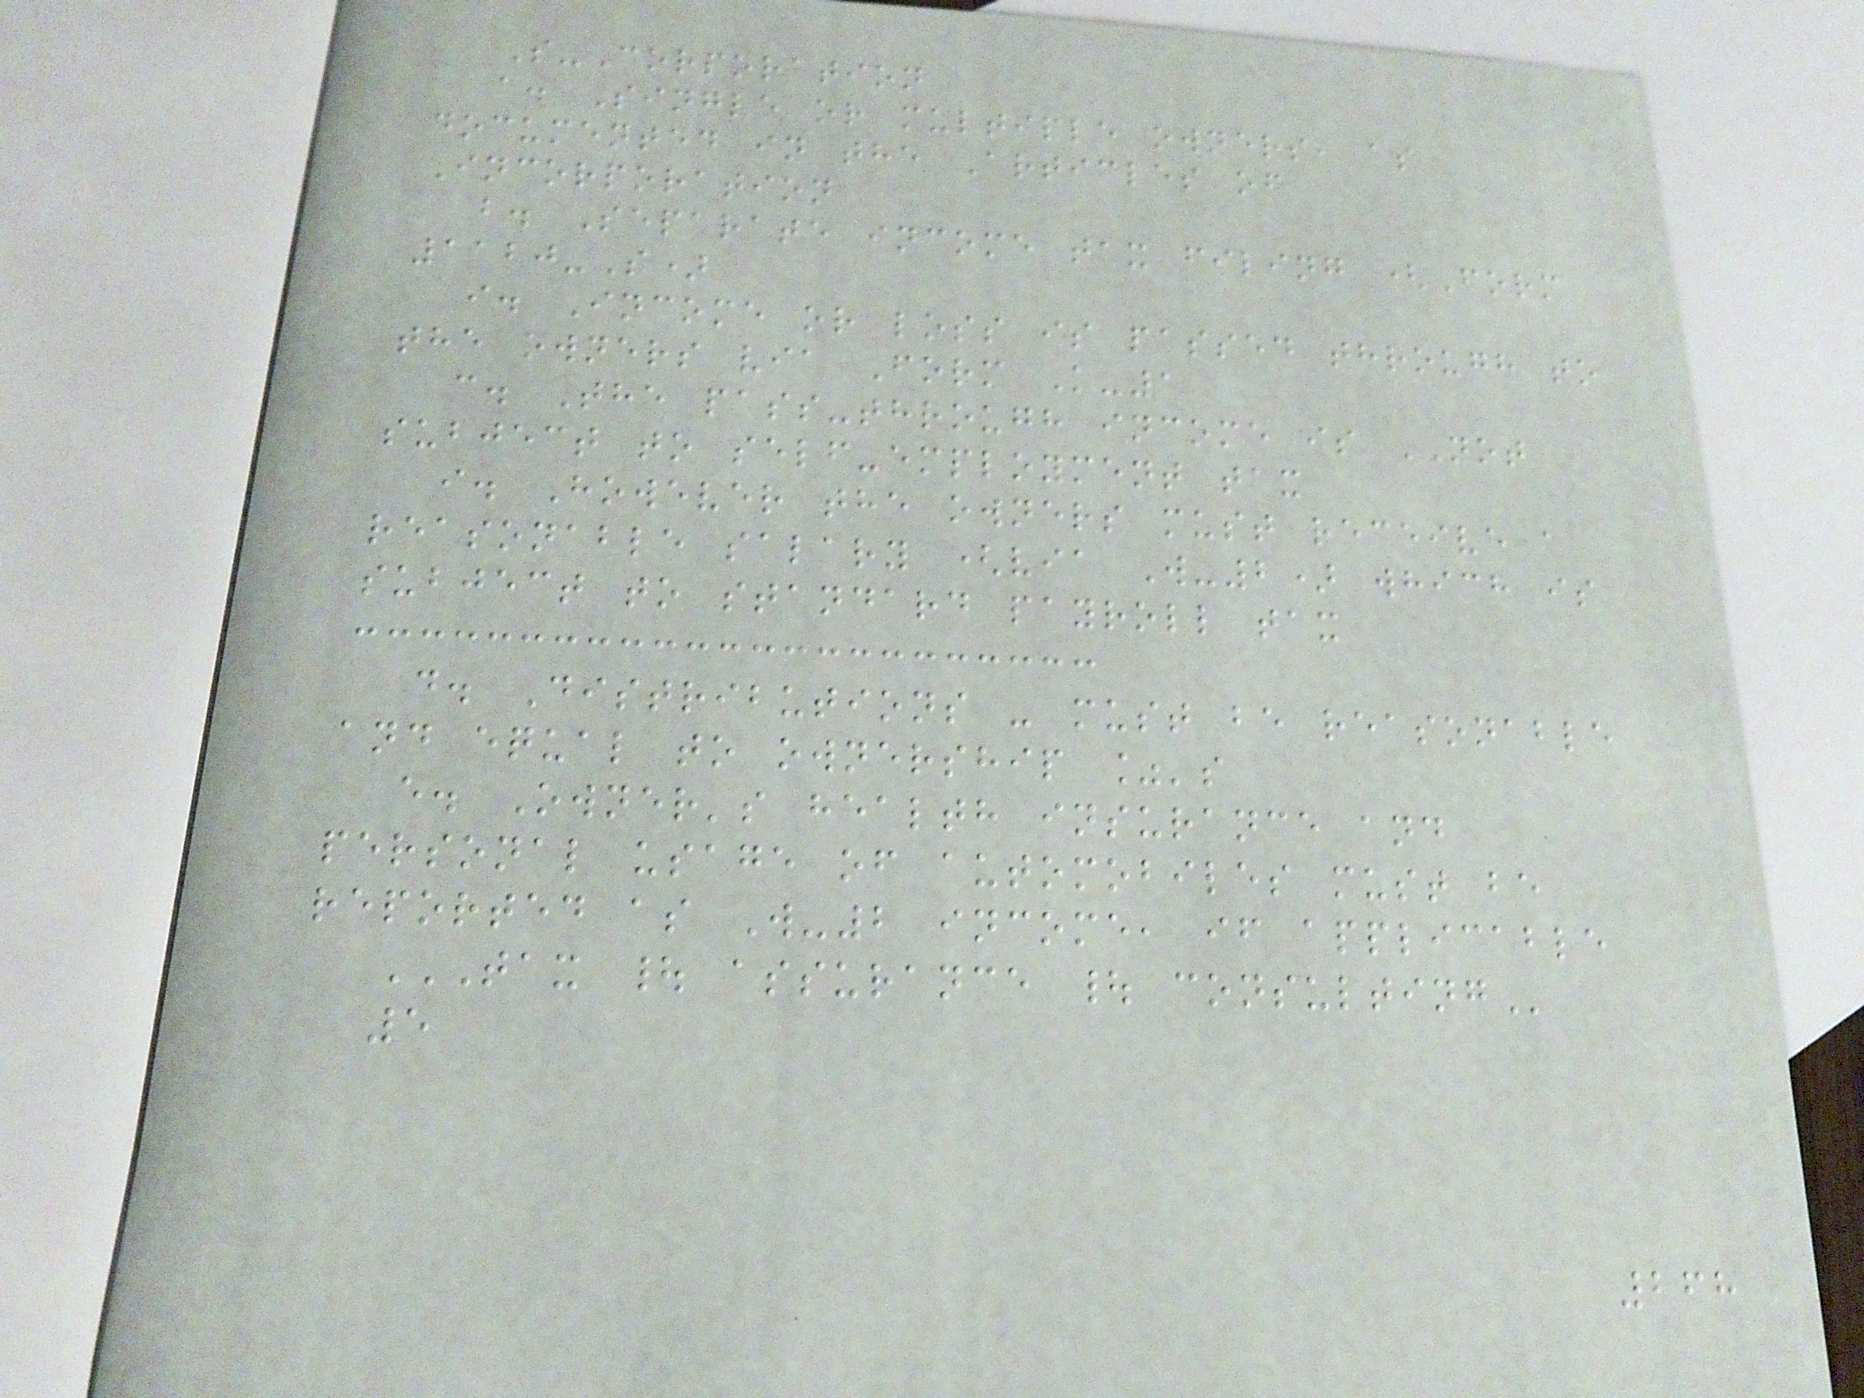S-Corporation
a. Single or multiple owners, as
documented in the Articles of
Incorporation
b. Separate income tax filing (Form
1120-S)
i. Income or loss is passed through to
the owners via Form K-1
c. The pass-through income is NOT
subject to self-employment tax
i. However the owners must receive a
reasonable salary (via W-2) which is
subject to standard payroll tax
d. Distributions - must be reasonable
and equal to ownership %'s
e. Owner's health insurance and
personal usage of automobiles must be
reported as W-2 income, if applicable
TAX | ASSURANCE | CONSULTING
5
268
